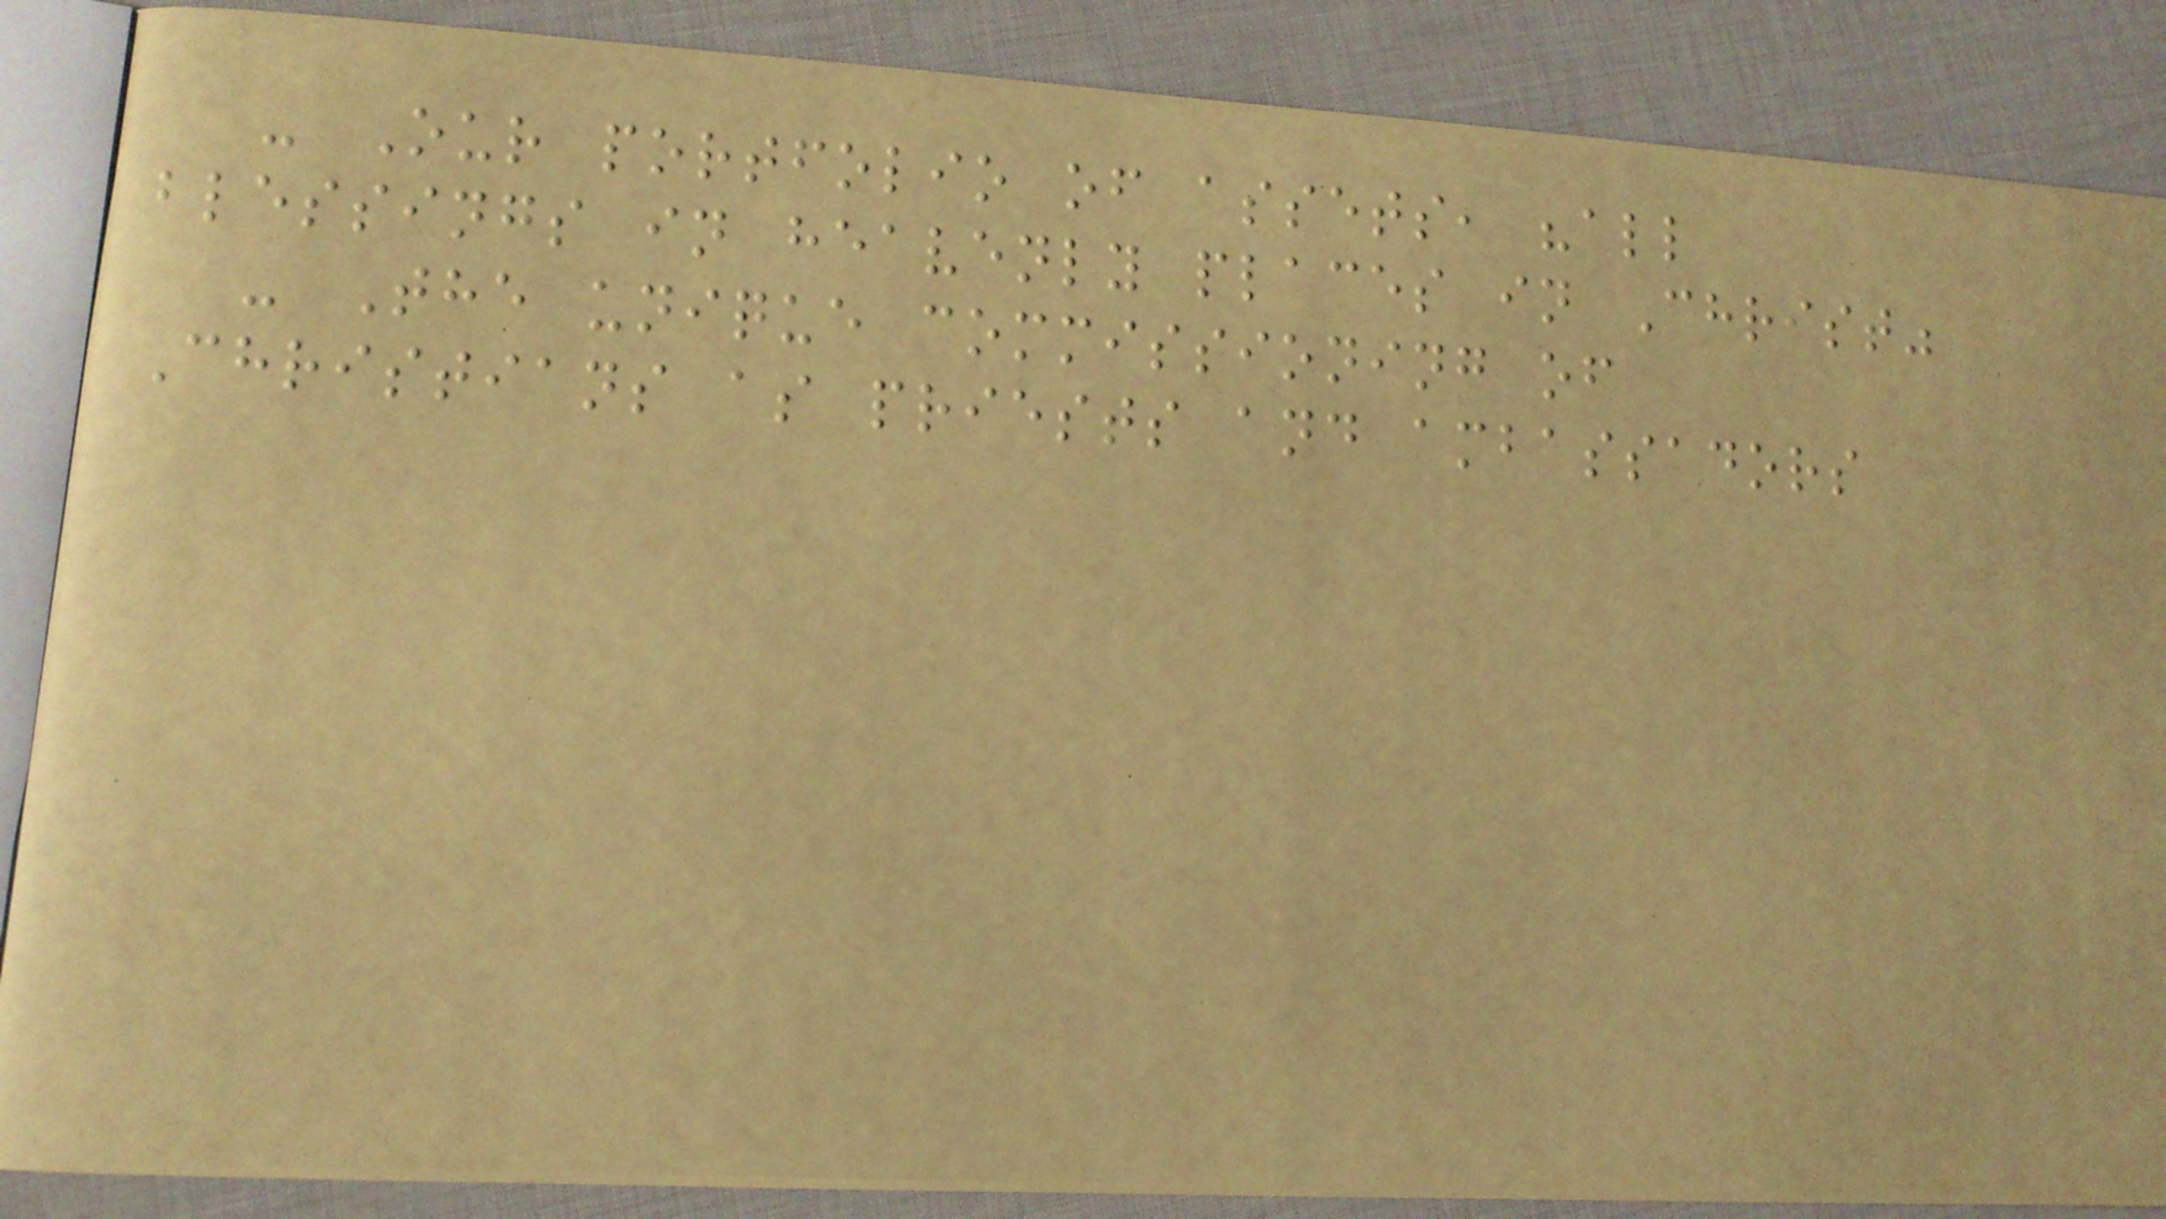- Our portfolio of assets, "all
blessings in heavenly places in Christ"
- The unique commissioning of
Christians as priests and ambassadors
